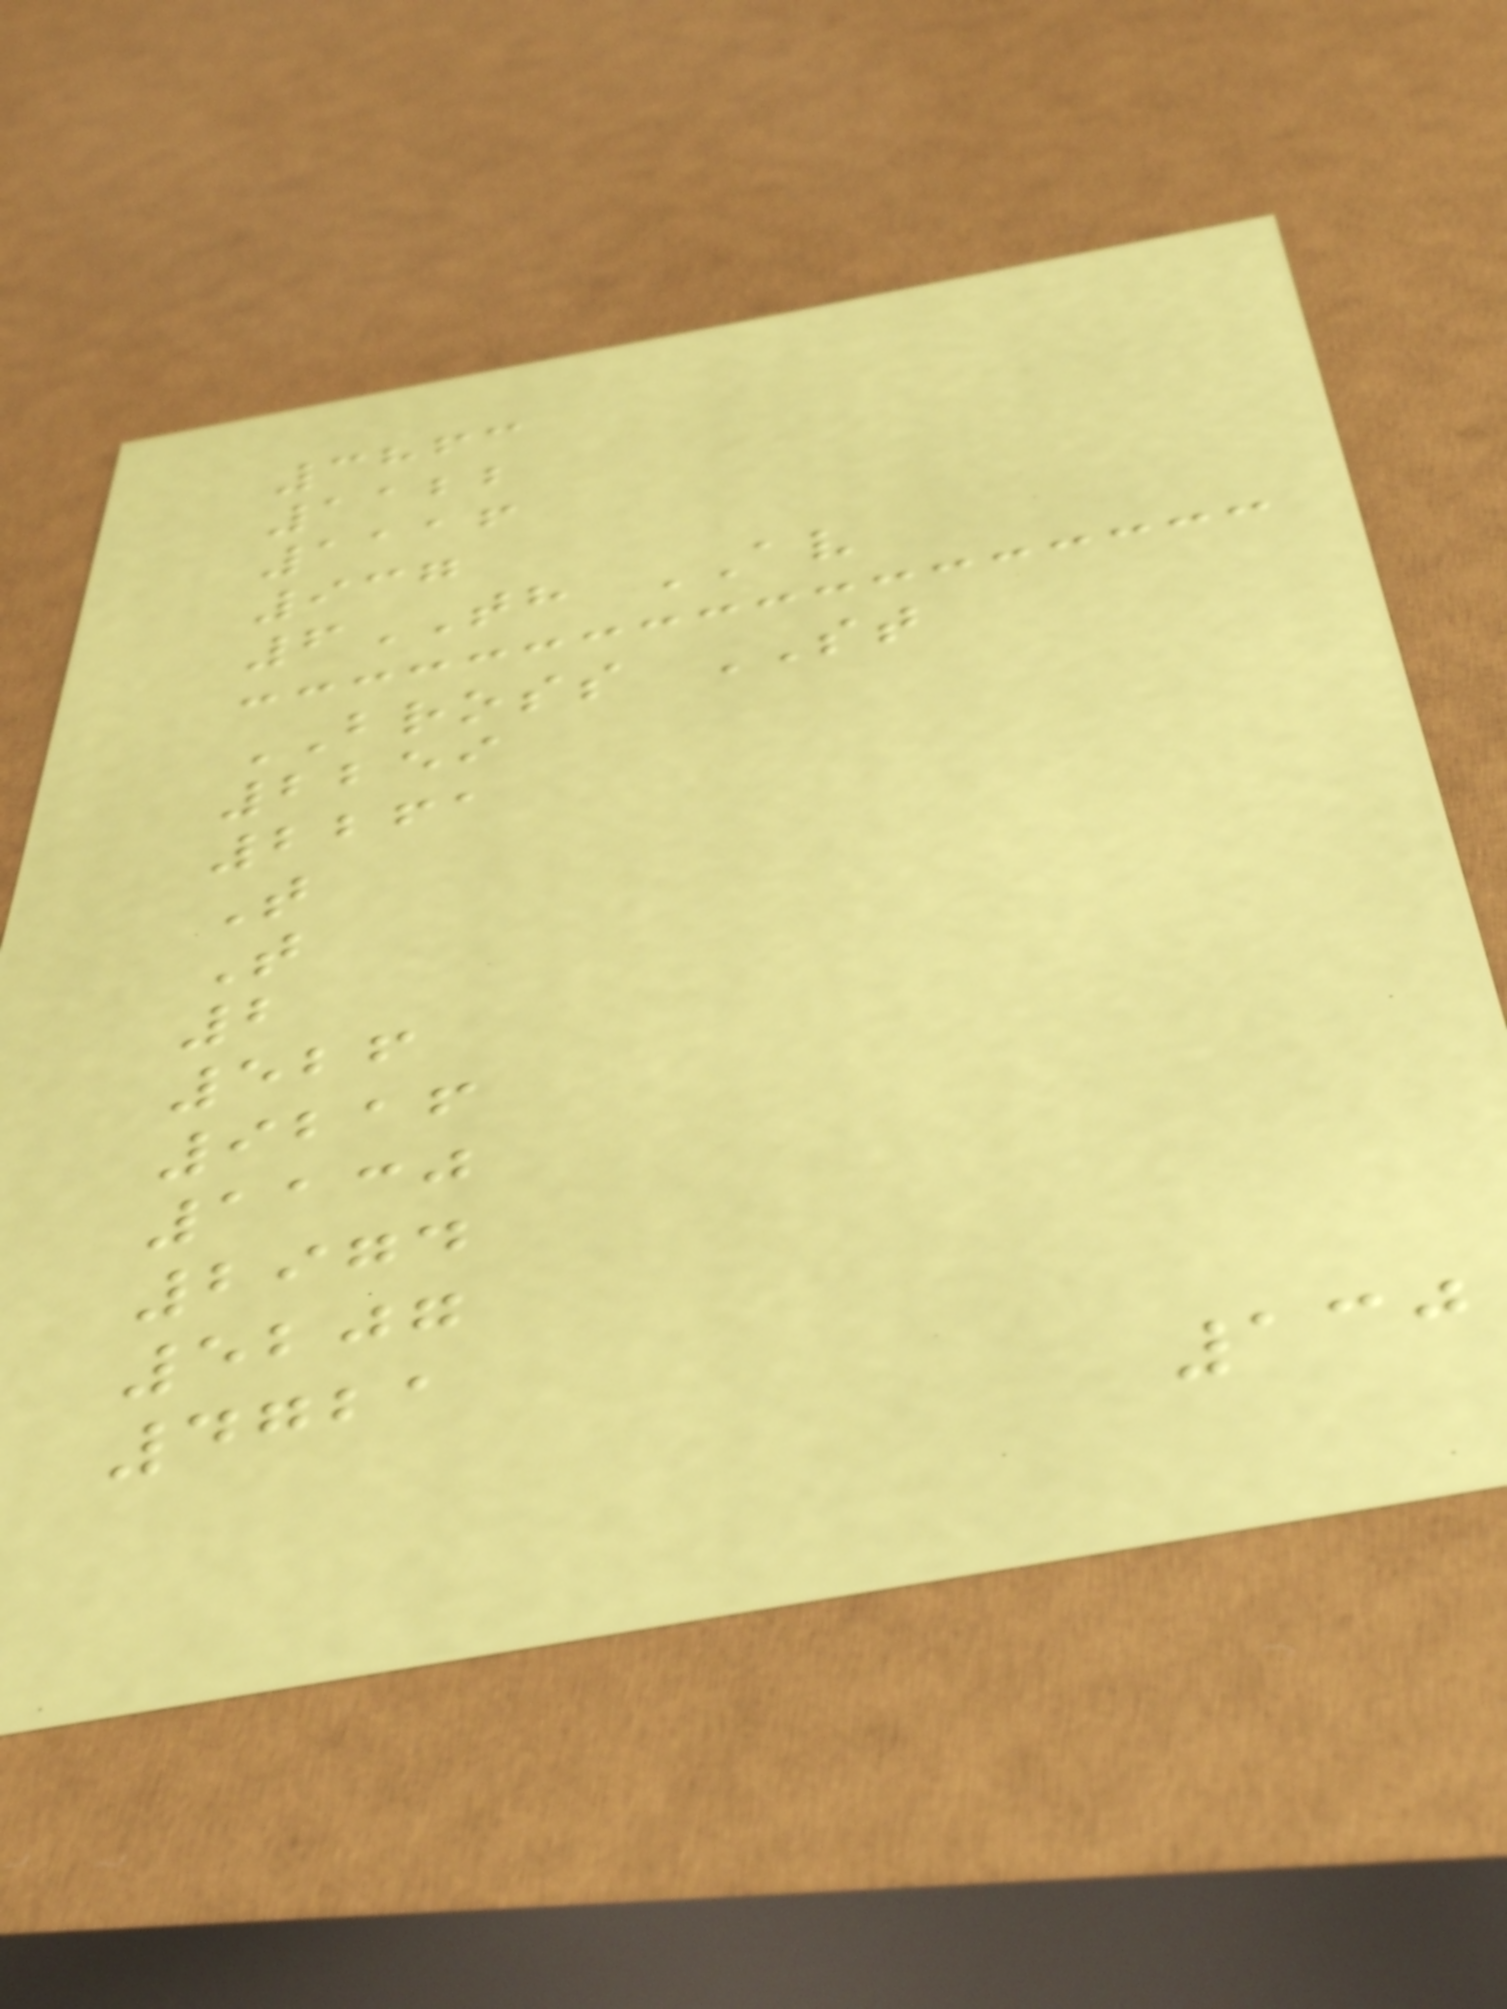3863
1122
1116
937
6TH AV
BROSS ST
2259
2261
T
T
2
526
9216
1130
2974
5207
4721
130
